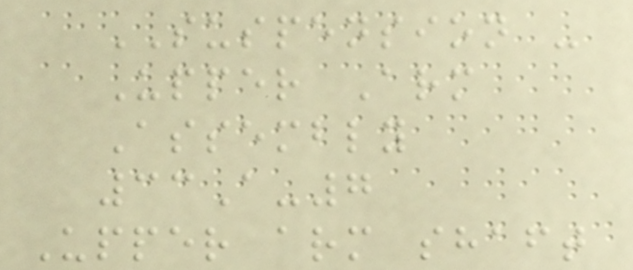SUSPENSION -
Upper Arm
Assembly
33A-7
Upper arm shaft
